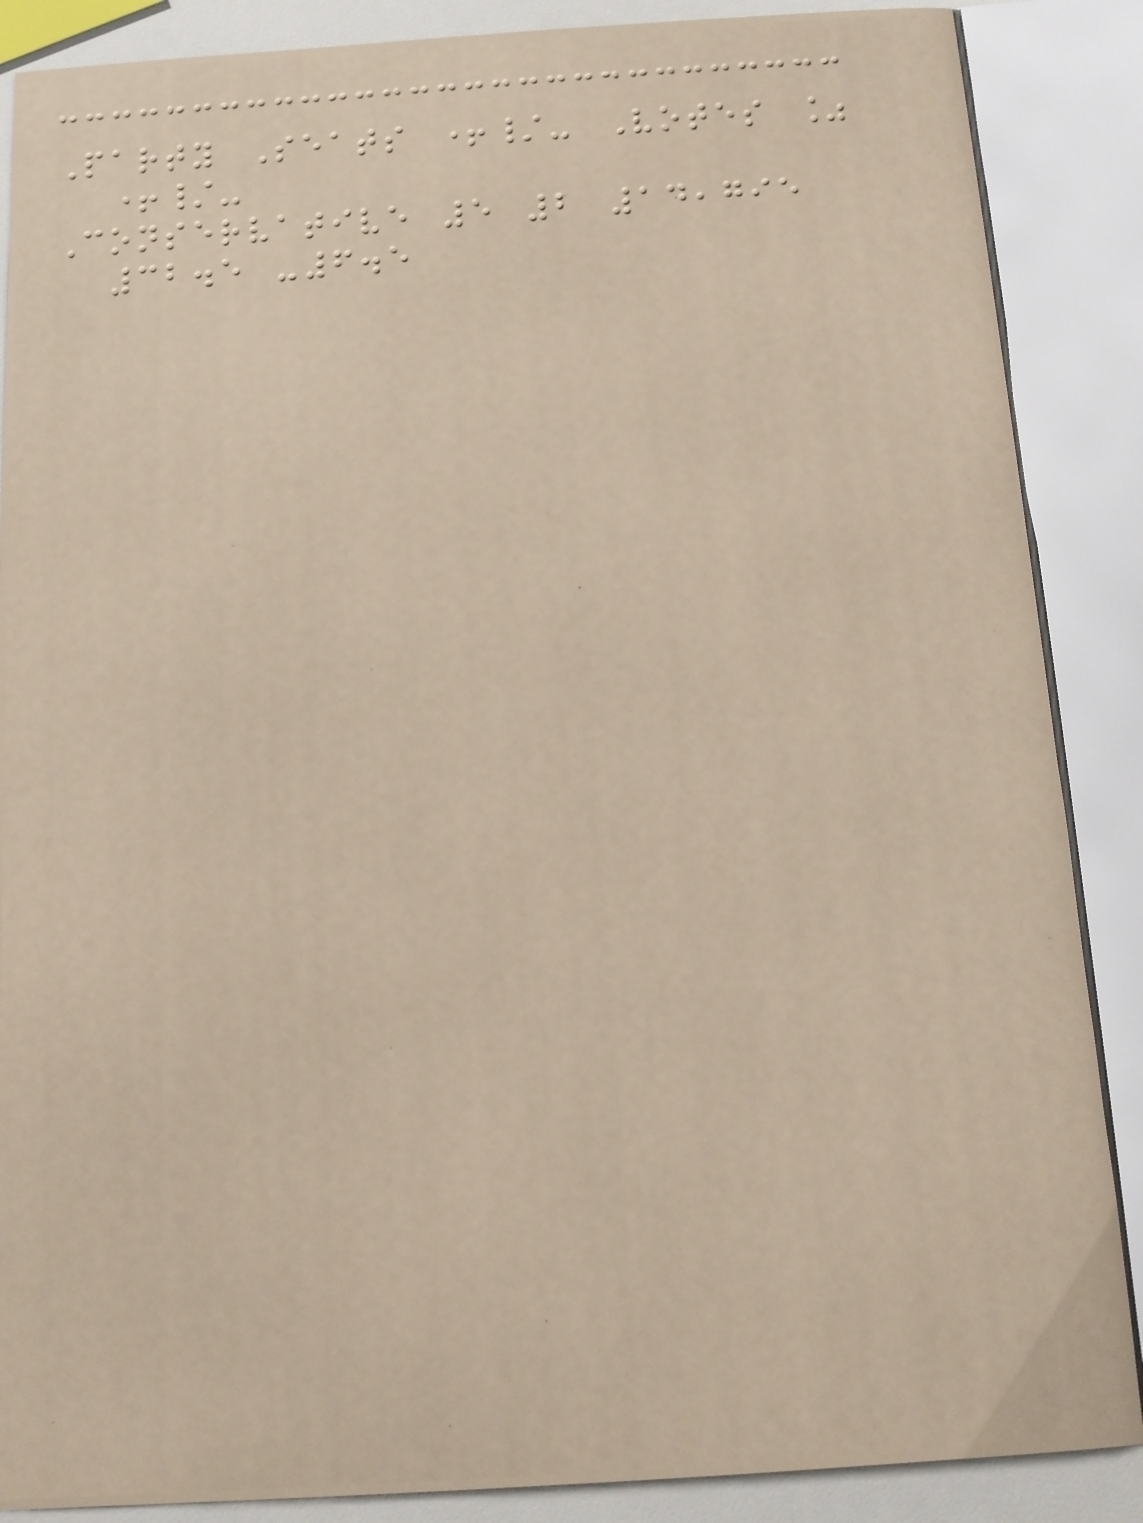Party Seats +/- Votes %
+/-
Conservative 5 2 14,795
32.5 -6.5
